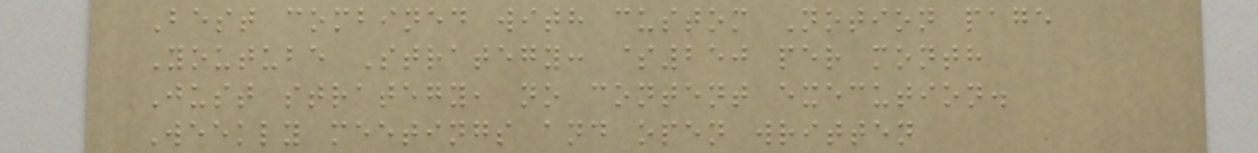Best combined with custom Notion page
Youtube Strategy: $250 per month
Just strategy, no content execution.
Weekly meetings and open written
